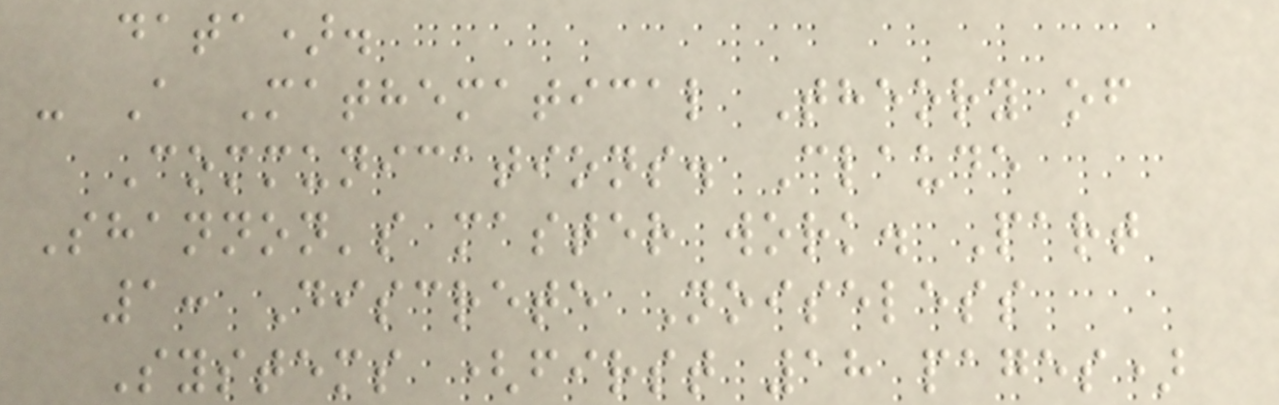data).
- A Mathematical Theory of
Communications. Claude
Shannon's master work. Part
1: Discrete Noiseless
Systems (first 18 pages)
